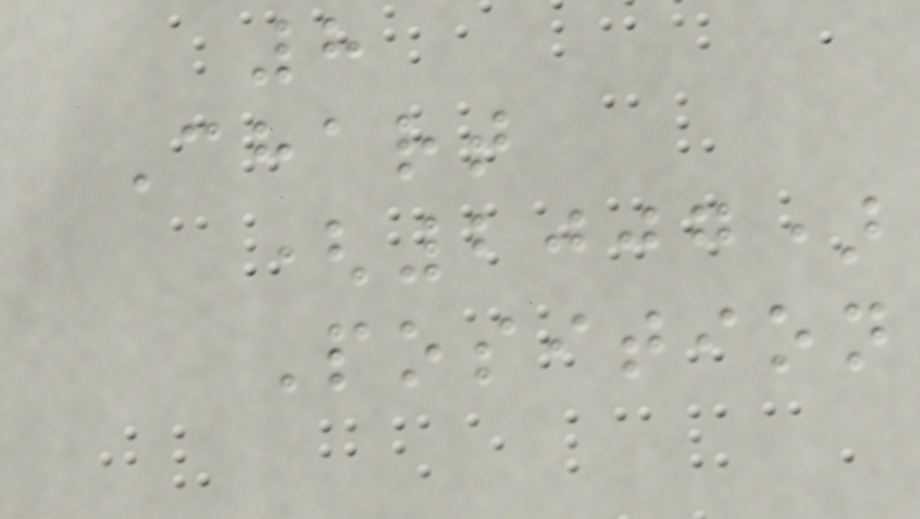8
Chart
(2007)
Position
